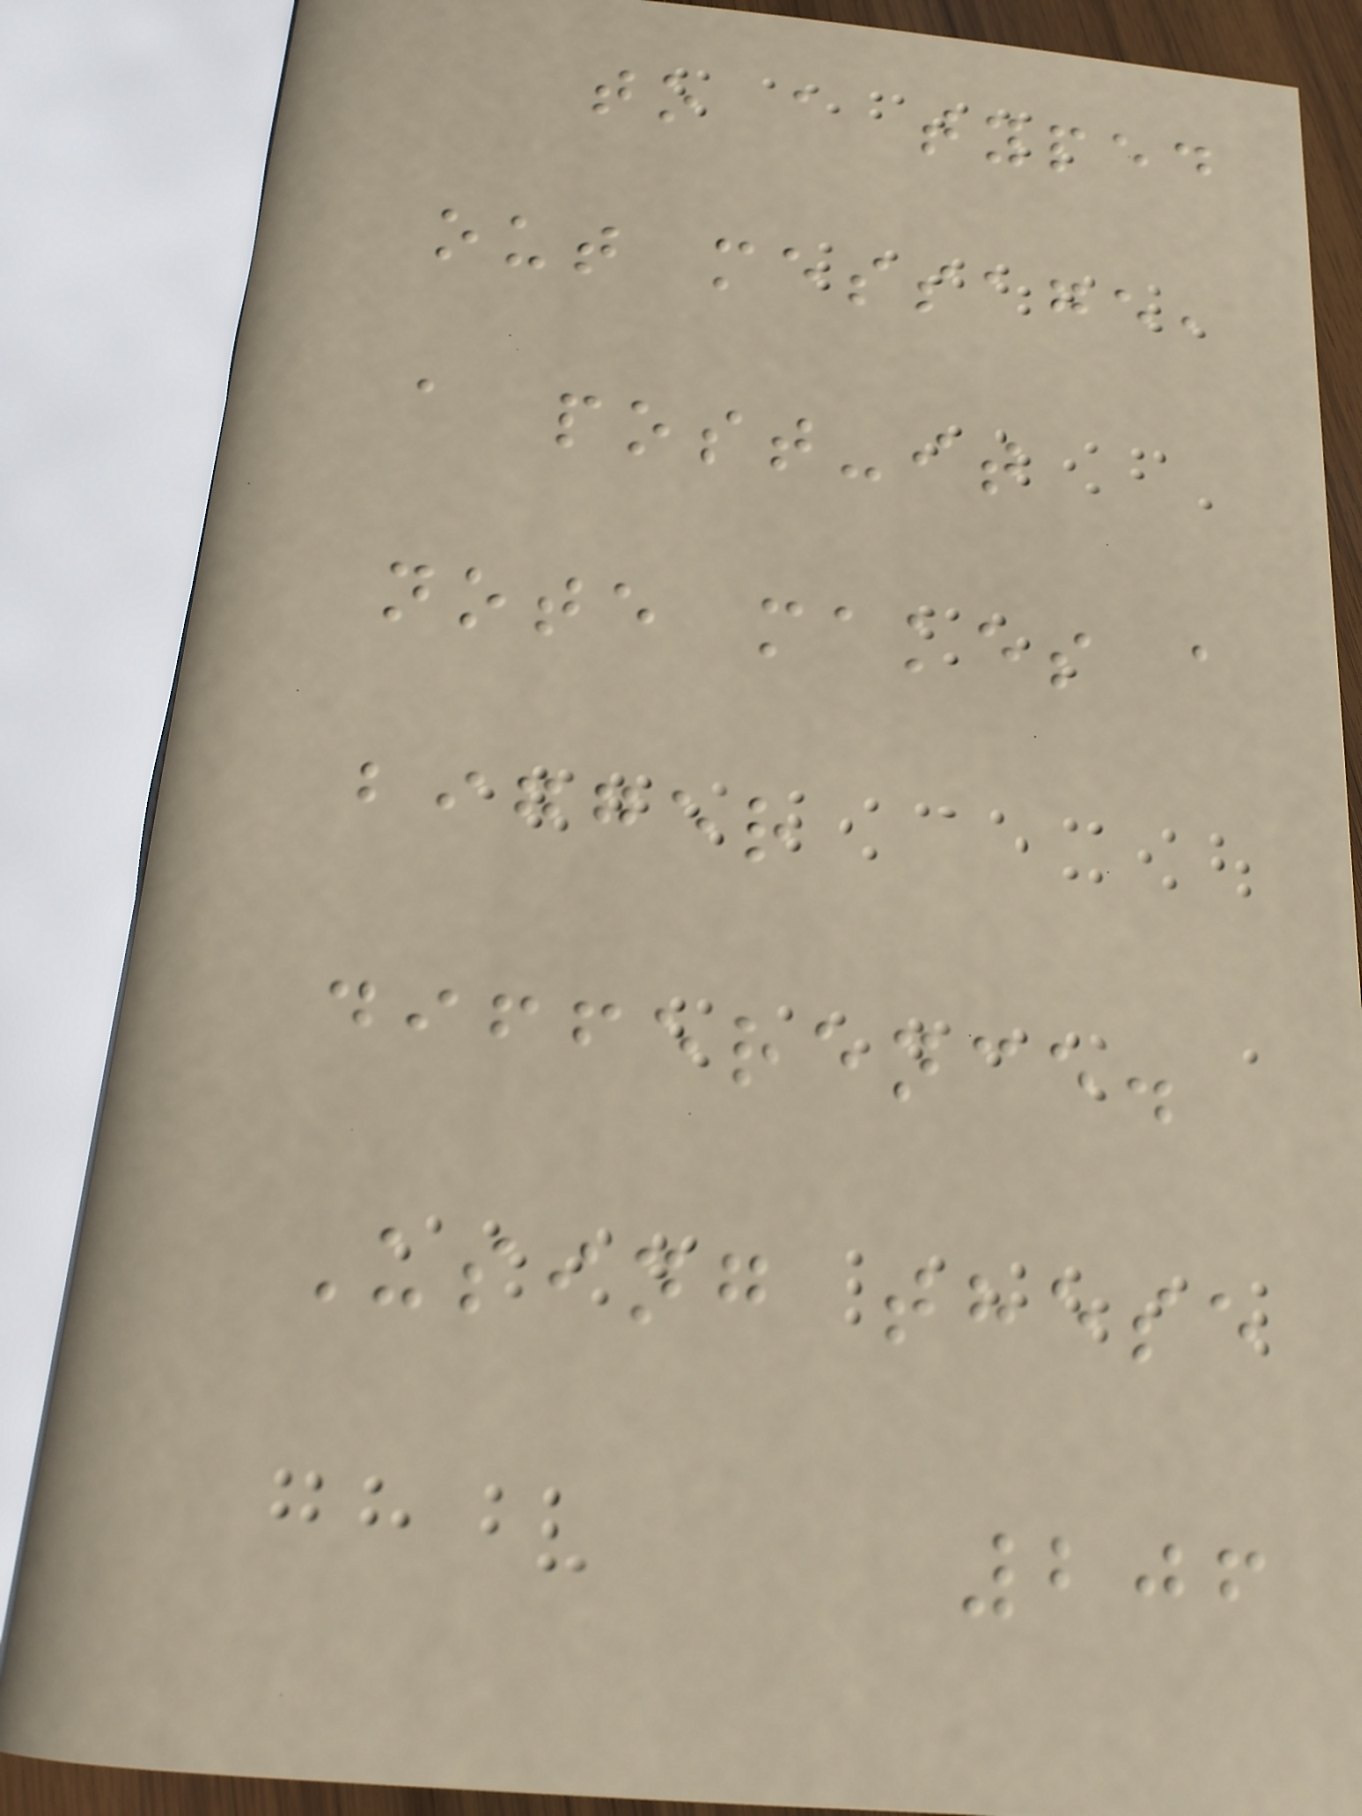to a typed
out message,
a post-it
note makes a
bigger
difference.
Using these
206
